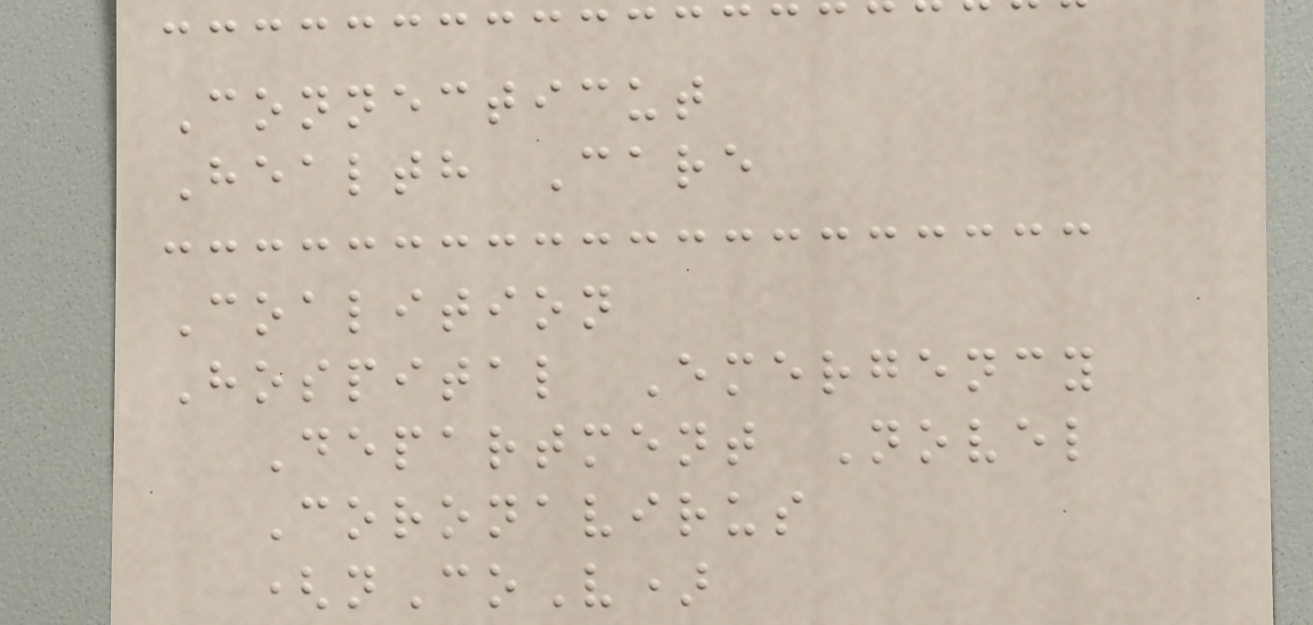Connecticut
Health Care
Coalition
Hospital Emergency
Department Novel
Coronavirus
(nCoV)
